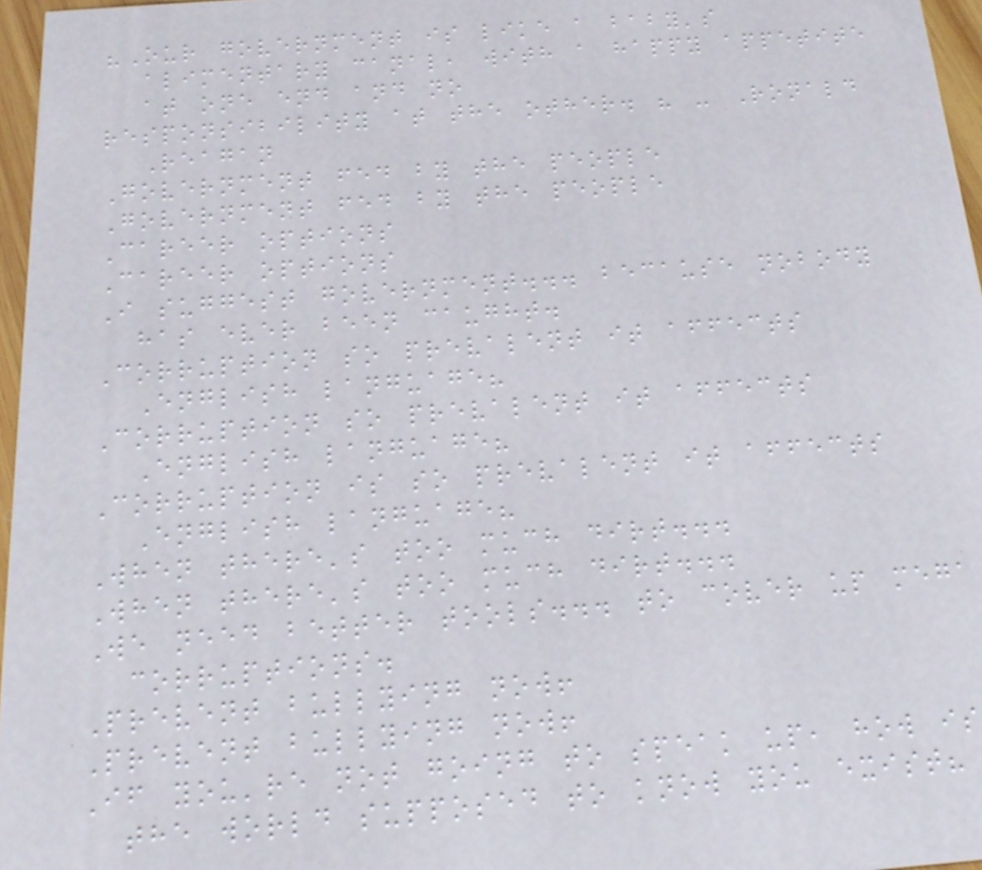"Our government is like a baby's
alimentary canal, with a happy appetite
at one end and no
responsibility at the other. " - Ronald
Reagan
Government fed by the people
Government fed by the people
Career options
Career options
I suggest government... because nobody
has ever been caught.
Corruption so prevalent it affects
English language?
Corruption so prevalent it affects
English language?
Corruption is so prevalent it affects
English language?
When there's too much dirt...
When there's too much dirt...
We need better tools... to cover up mega
corruptions.
Prevent bullying now!
Prevent bullying now!
If you're not going to speak up, how is
the world supposed to know you exist?
